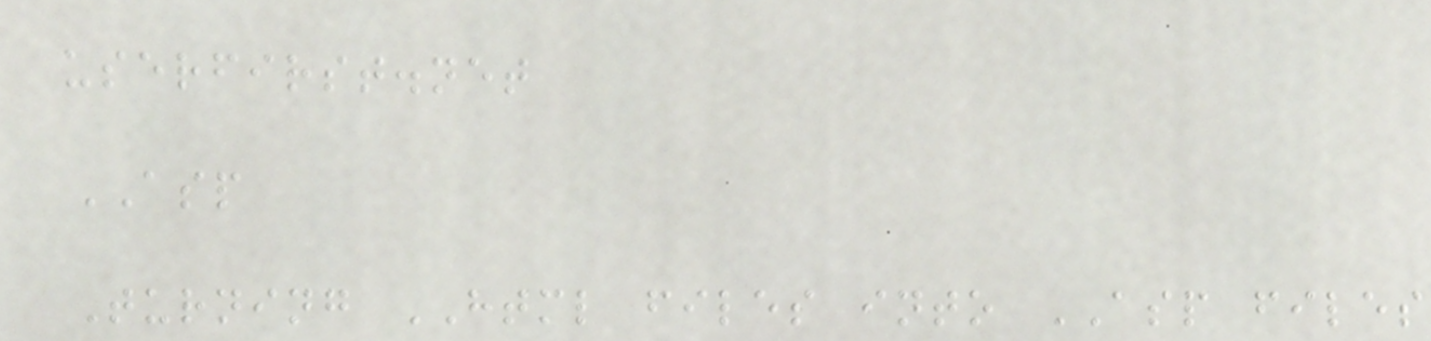userfirst.net
ASP
Turning HTML files into ASP files
